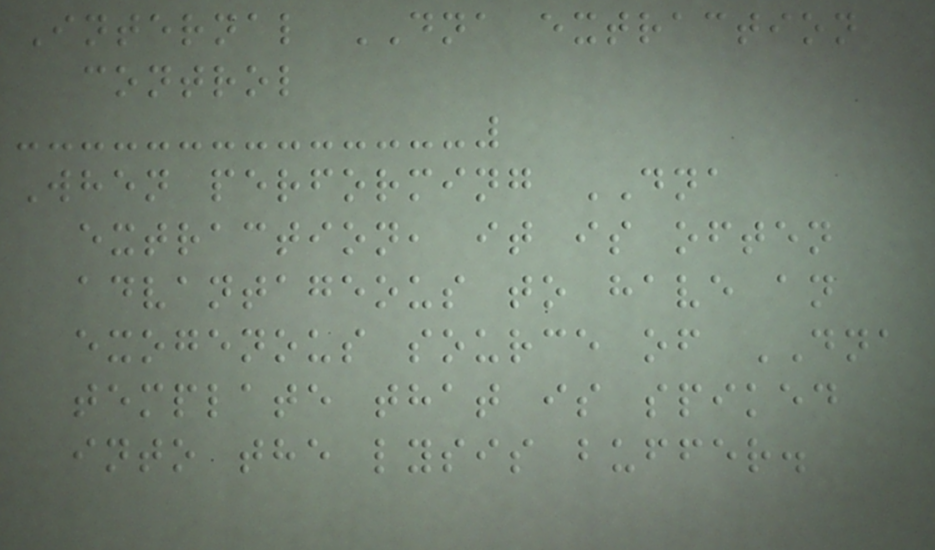Internal DNA extraction
control
When performing DNA
extraction, it is often
advantageous to have an
exogenous source of DNA
template that is spiked
into the lysis buffer.
